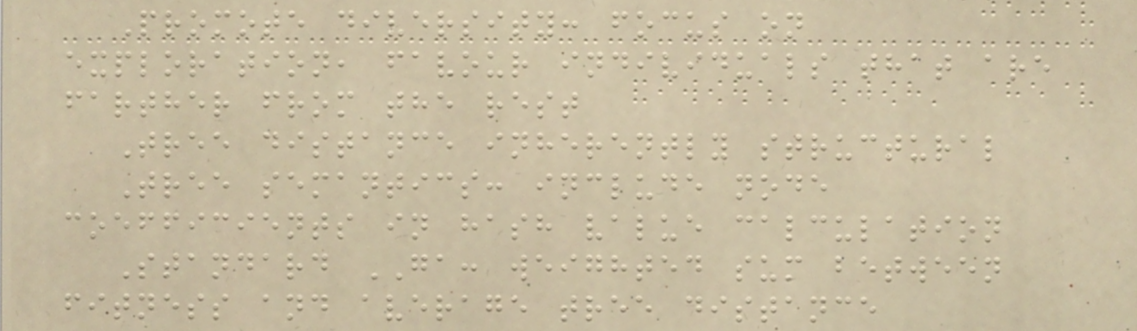Promote diversity: focus on
exploration, favour individuals that are
farther from the rest
Tree distance inherently structural
Tree semantics: include node
coefficients in hash value calculation
Standard GA: weighted sum between
fitness and average tree distance
